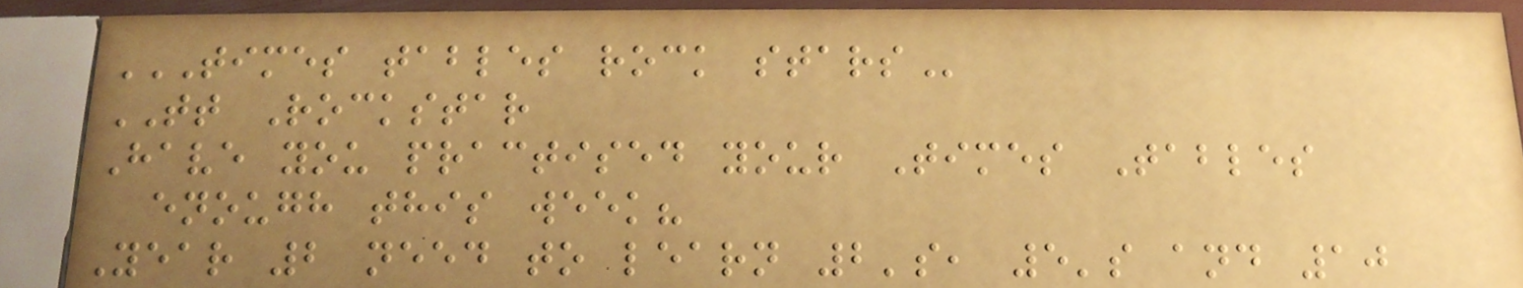TIMES TABLES ROCK STARS
TT Rockstar
Have you practised your Times Tables
enough this week?
Year 2 need to learn 2's, 5's and 10
